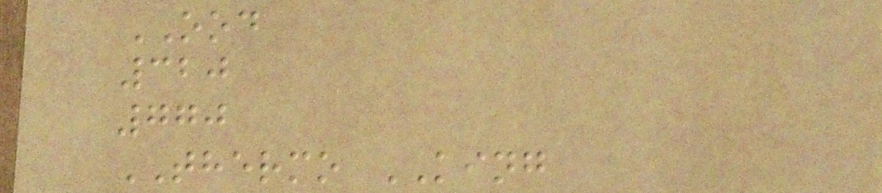OOD
320
770
THERMO KING
